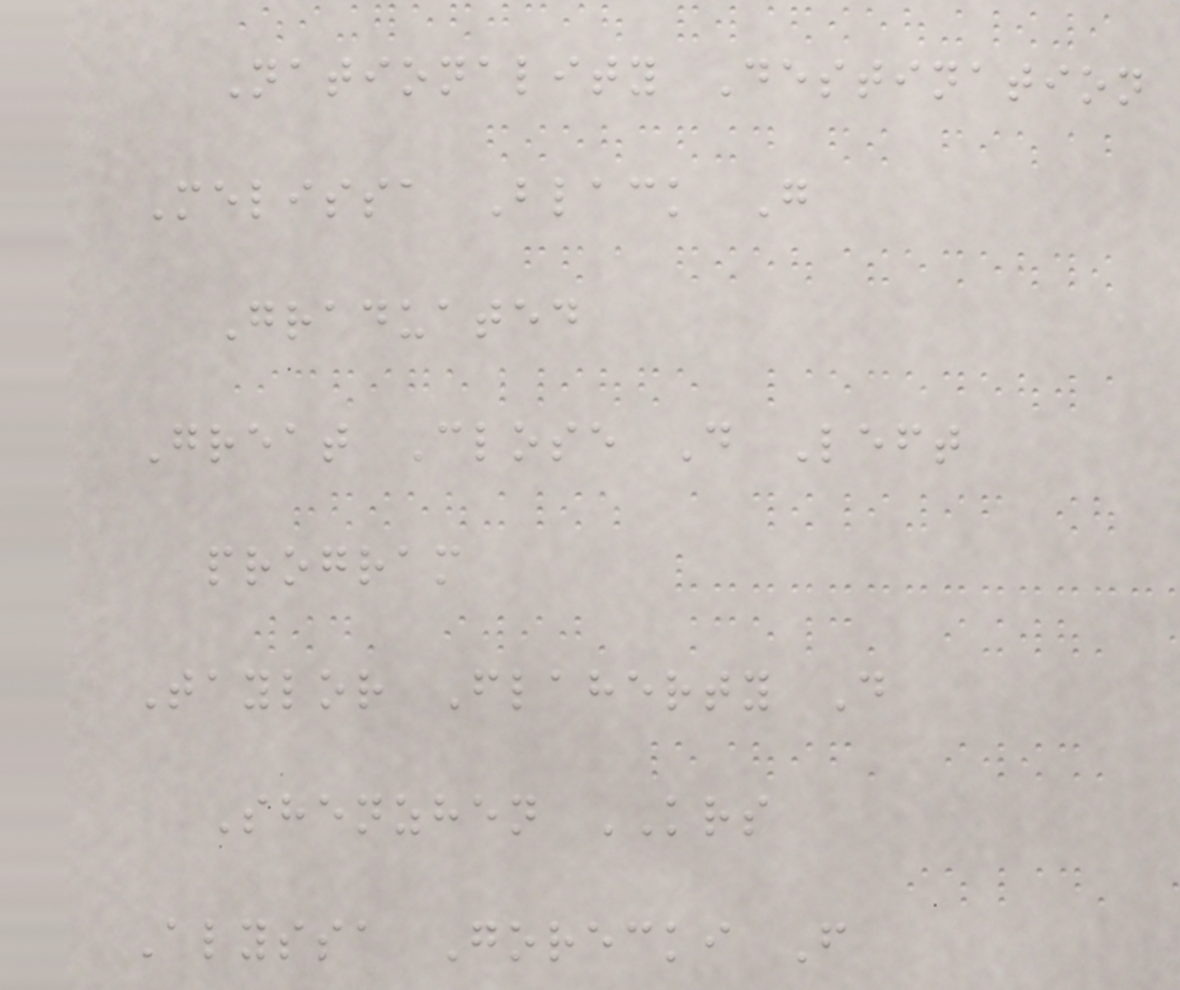Nationality Destination
Melissa Black G
Graduated
Great Close D Left
program
Taylor Flaherty D
Shenzhen KRS
Alyssa Gorecki F
